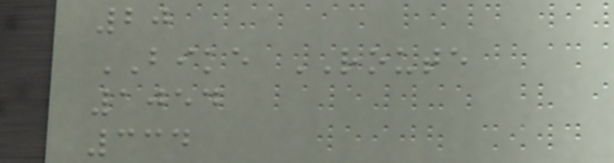20
BIKE ROUTE
1054
334
